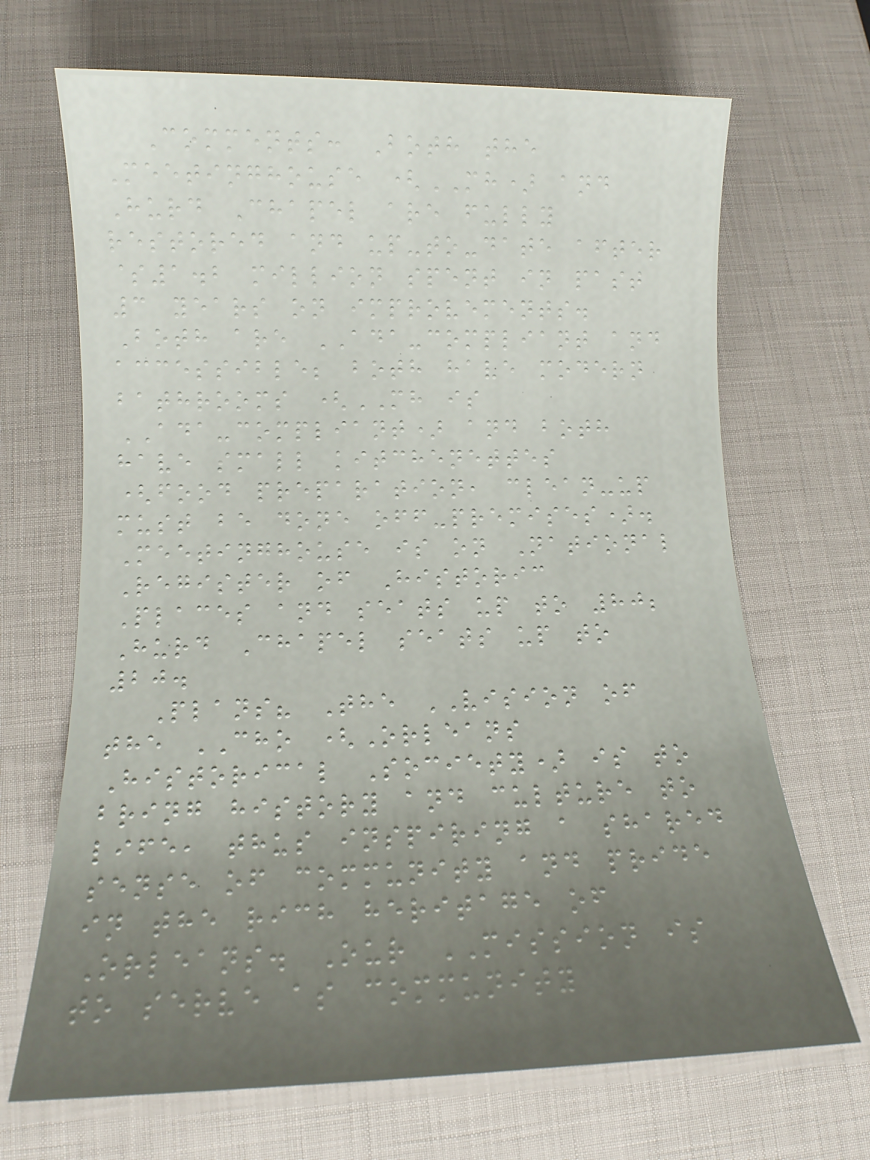Comments: Both the
Meetinghouse (MH) and
Hurd Chapel are fully
restored and up-to-date after
$1.2 million spent in past
3 years on improvements.
Both are ADA-compliant and
accessible; both have modern
bathrooms (MH is
ADA-compliant) and both
have small kitchenettes
(food preparation, clean-up
must be done off-premises).
Meetinghouse is on National
Register of Historic
Places and seats up to 80;
Hurd Chapel seats up to
20.
Plans? The VISION of
the CHO (Orleans
Historical Society) is to
bring history and culture to
life, thus inspiring a shared
sense of community and pride
in the rich heritage of
Orleans. Our MISSION is
to serve as community
